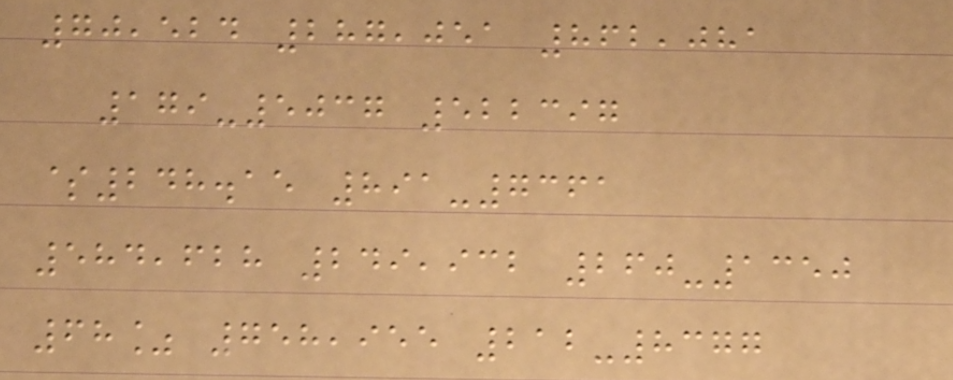70,524 287,051 862,081
179-5037 522397
$248.15 891-7361
584,628 249,932 260-1350
68% 758,955 212-8377
